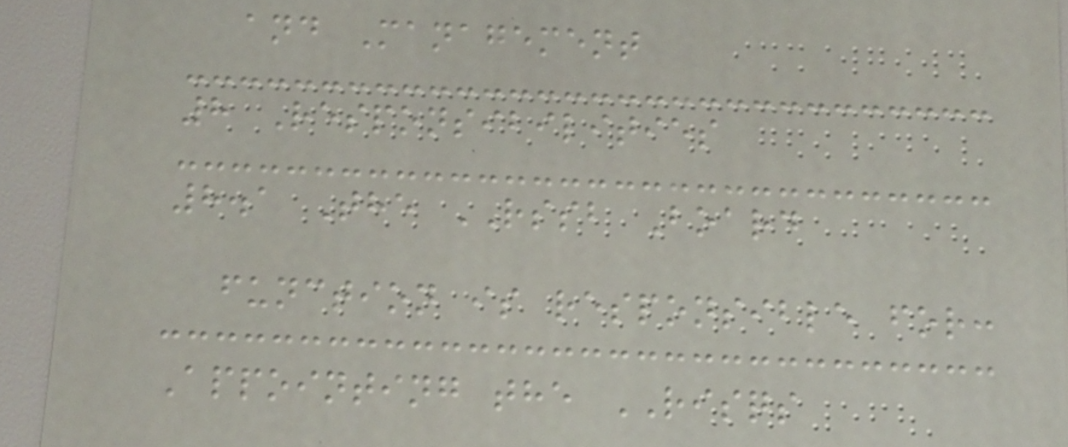and Management
8 Responsibilities
8.1 The RSSB Board
function is responsible for:
Appointing the RISQS
